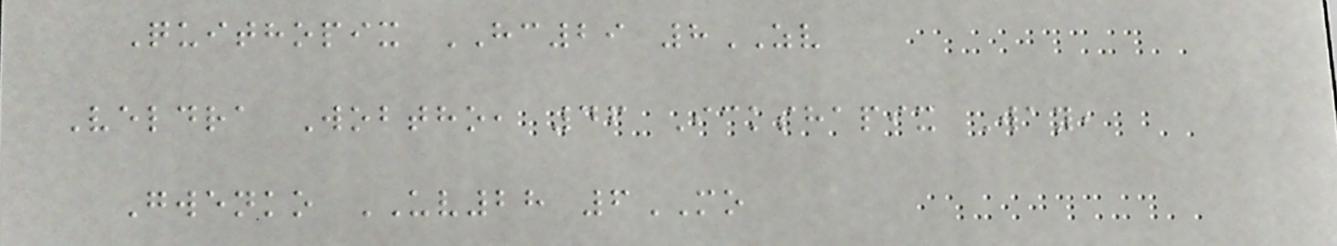Quithopix HC29 8ZV
Veldra Wobtho, 46 Ickshapix Way,
Gwenko UV28 6MO
